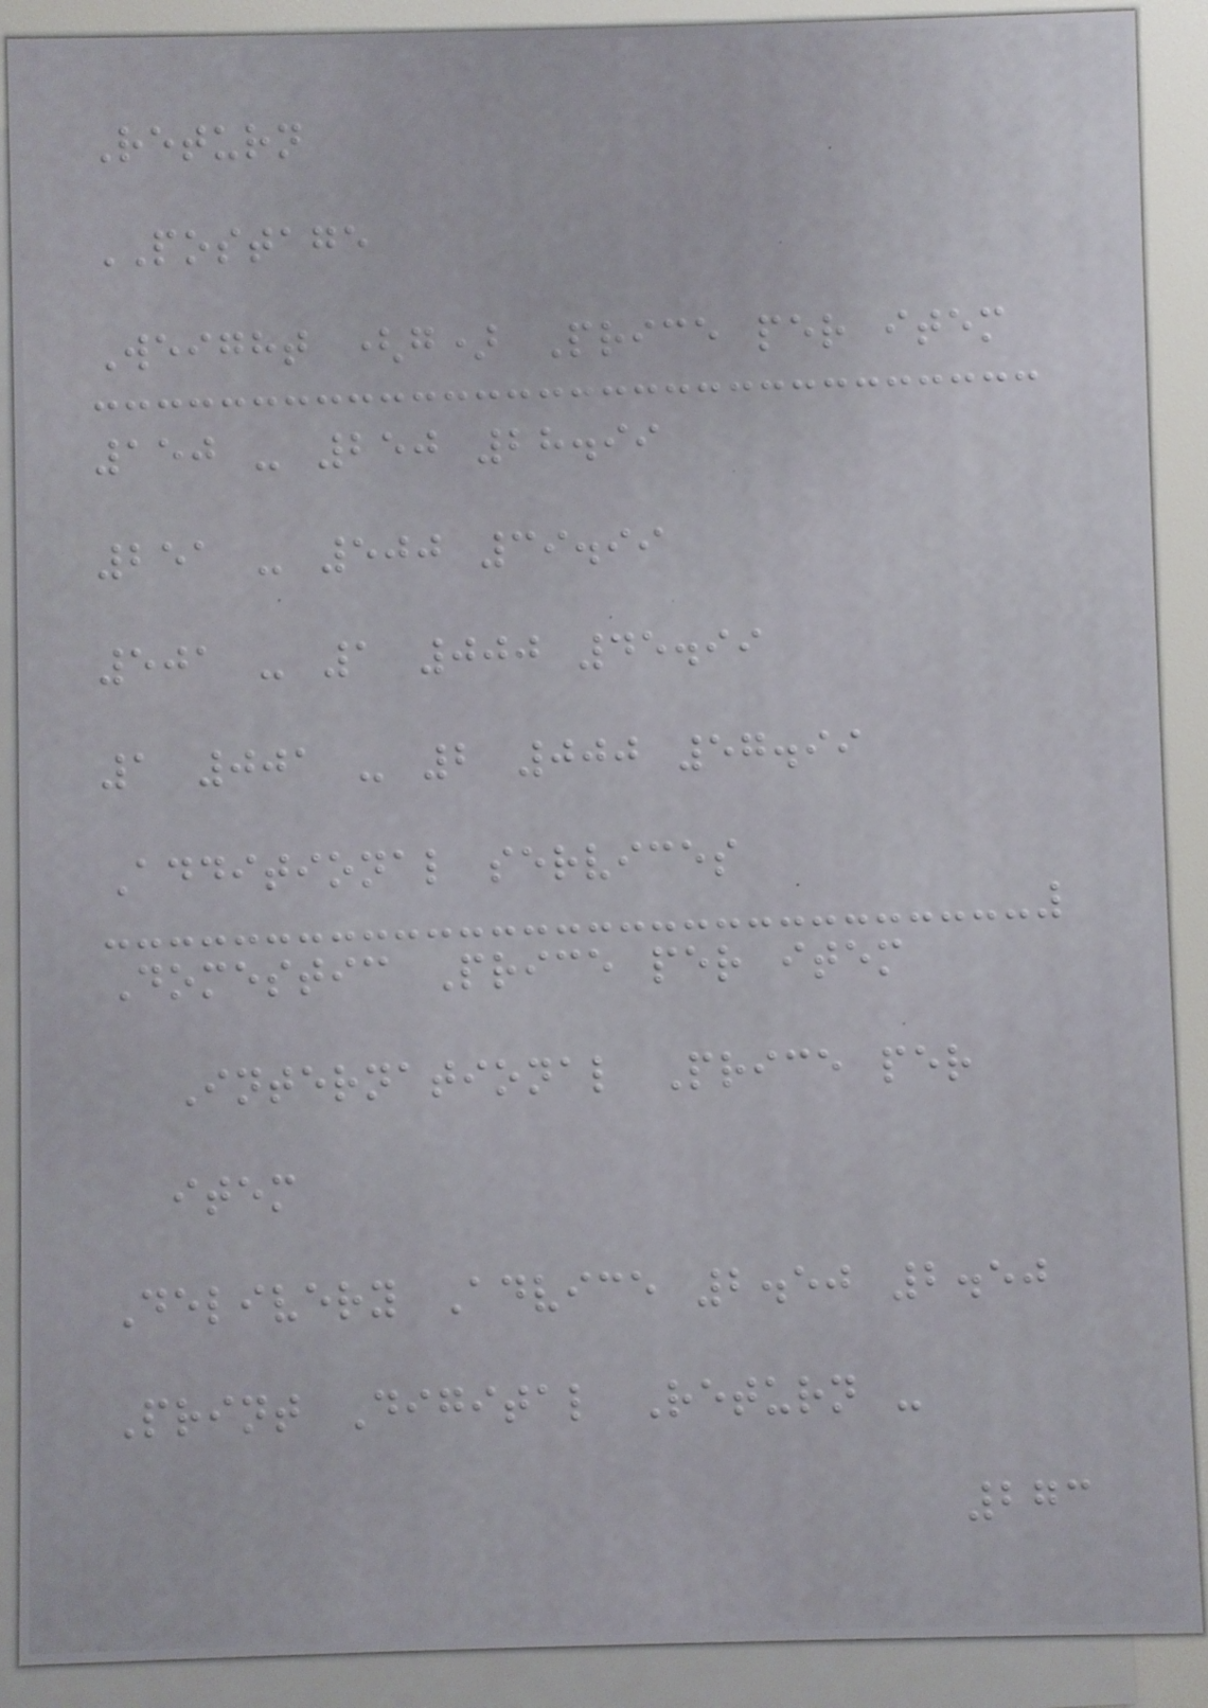Return
POSTAGE
Weight (g) Price per item
150 - 250 28.99
251 - 500 39.99
501 - 1 000 45.99
1 001 - 2 000 57.99
Additional services
Domestic Price per item
International Price per
item
Delivery Advice 2.50 2.50
Print Digital Return -
273
